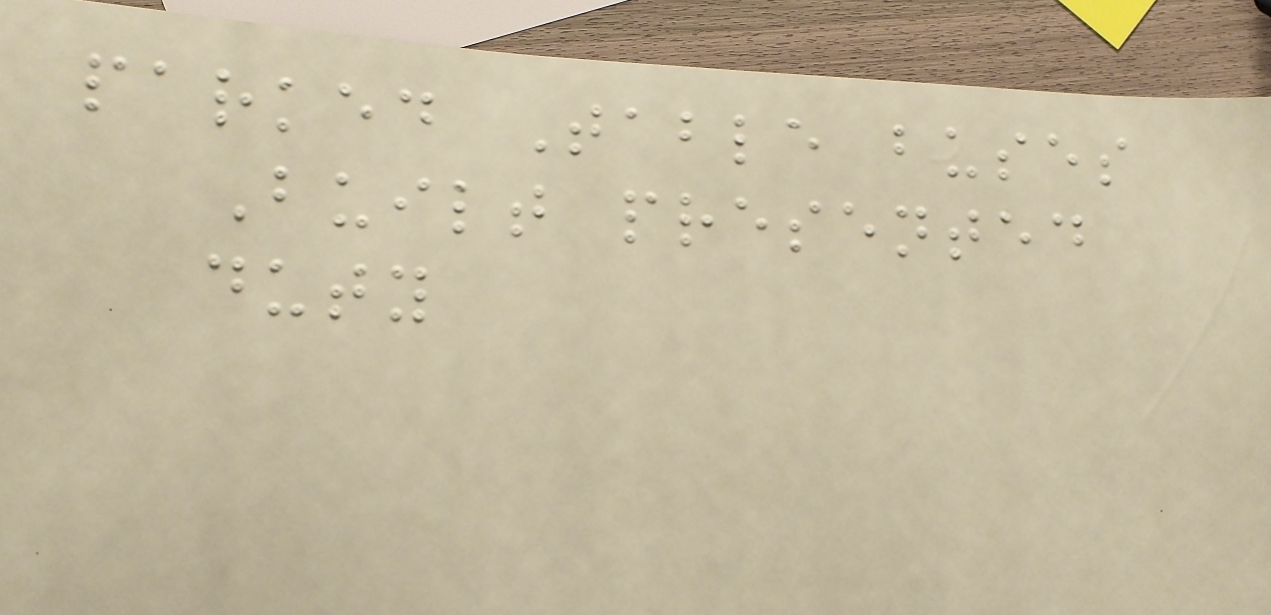parked Table buses
Built presented
duty
